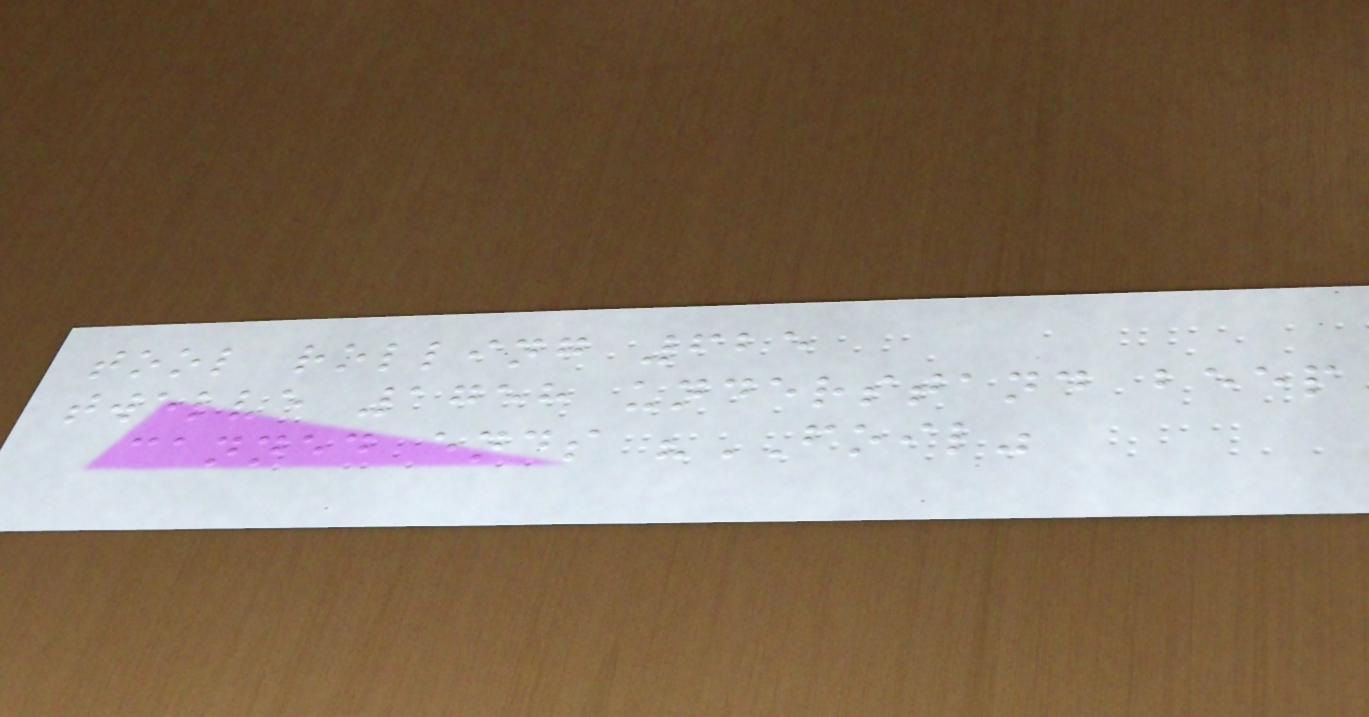tool rolling 625
twelve 1758 understand beep
canned ends "FOIL"
